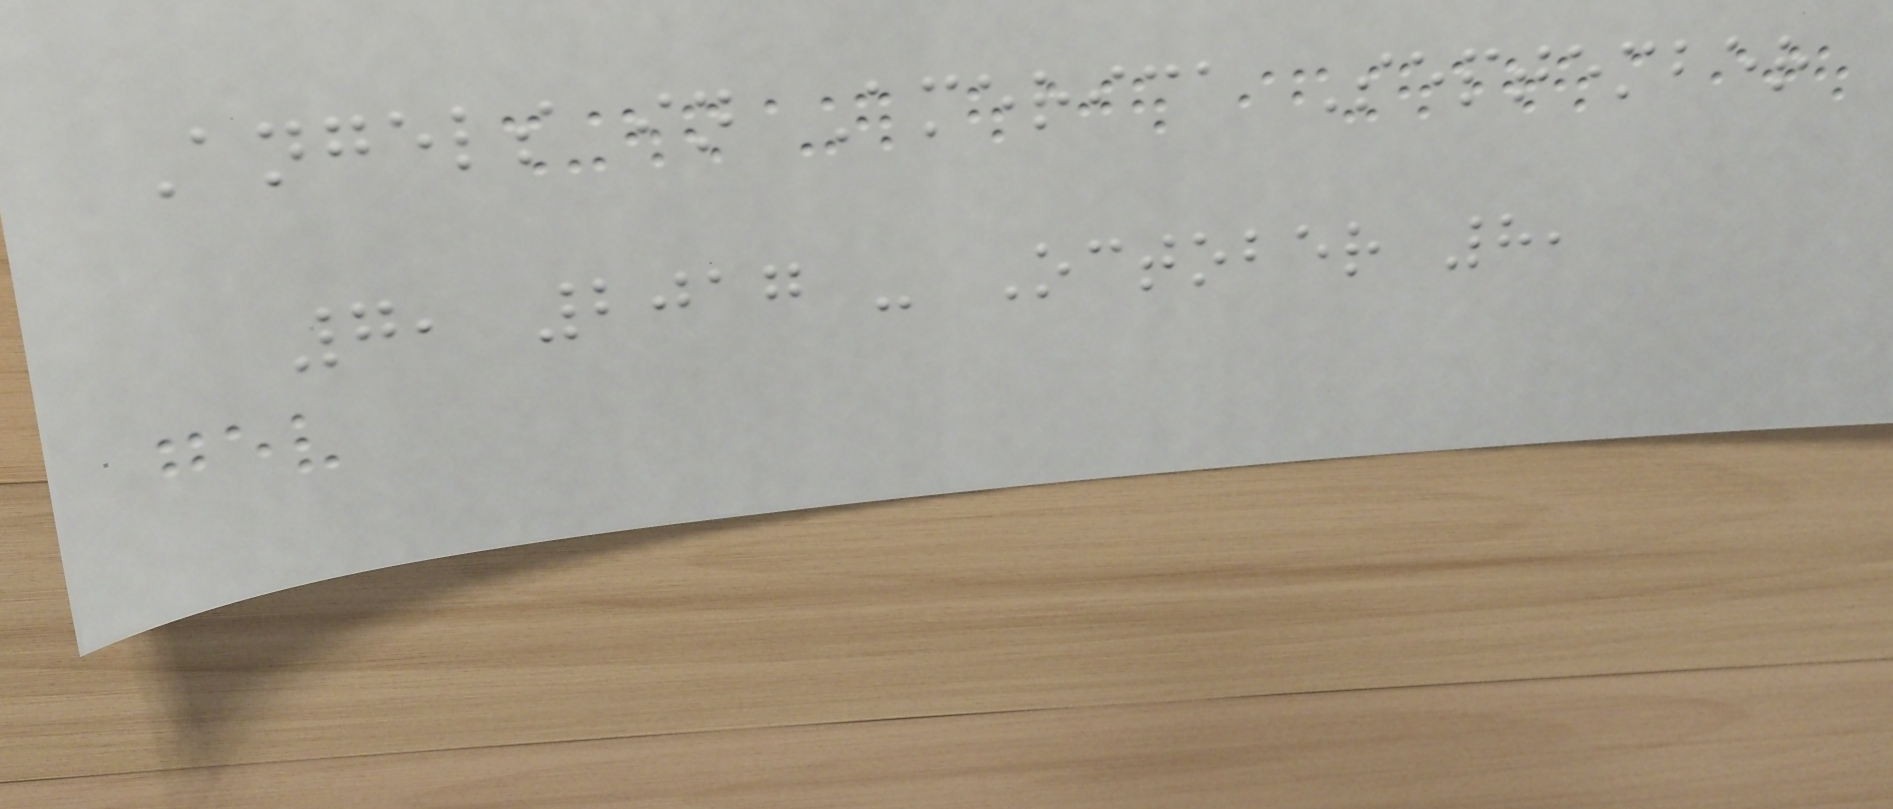Angels in America September
7, 2017 - October 8,
